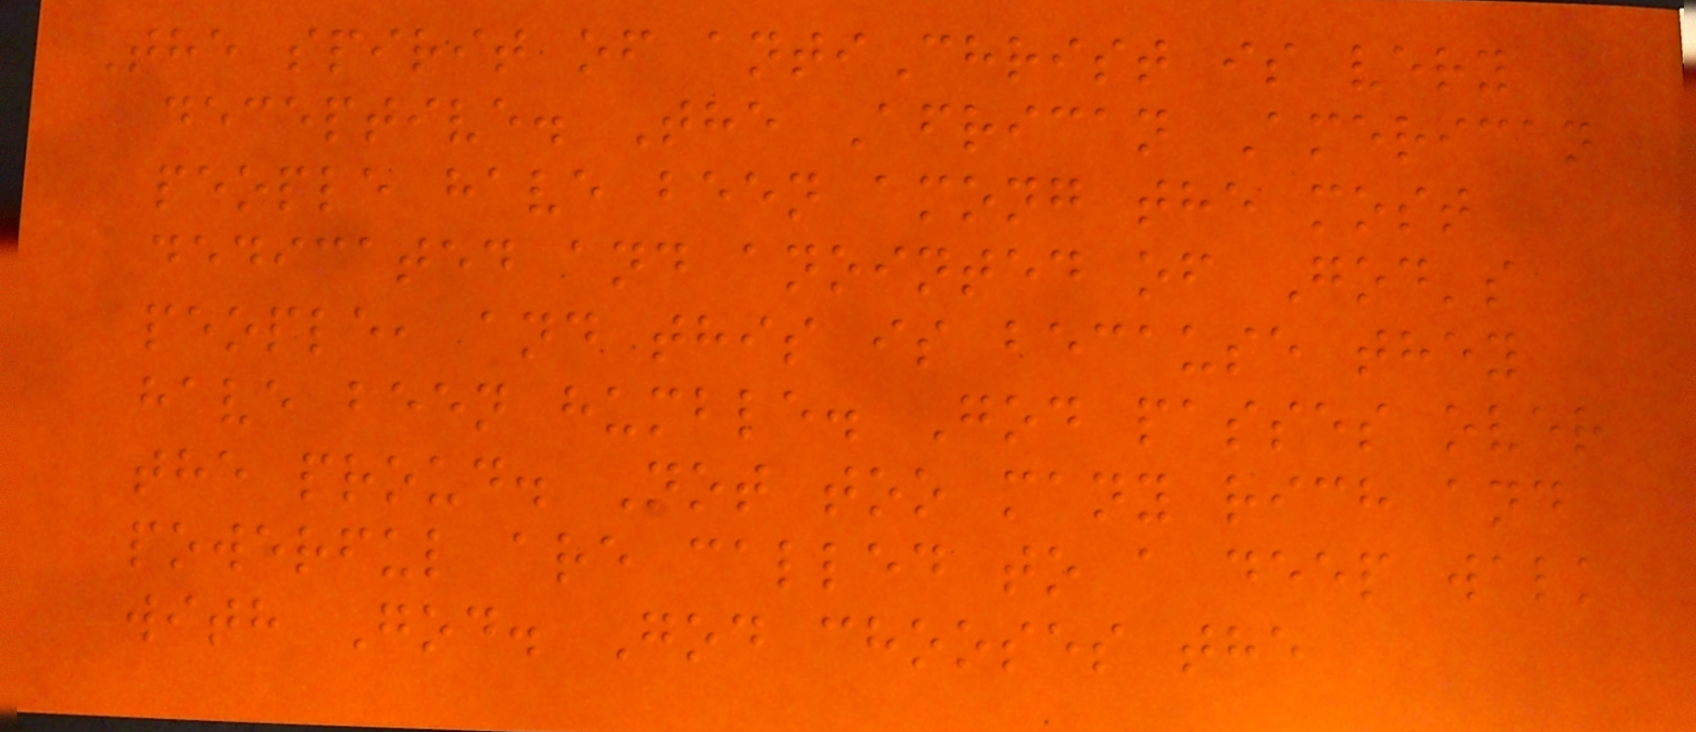The spirit of antiChrist is very
deceptive. The African American
people have been among the most
dedicated and anointed of God's
people, and this is because they
have been humble. God passes over
the proud. Not too many rich and
powerful are called to a deep walk
with God. God chooses the
